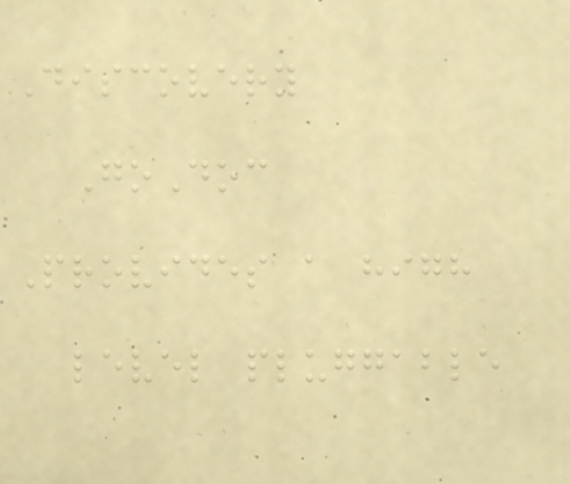Discovery
GoDoc
Provides a high
level pluggable
